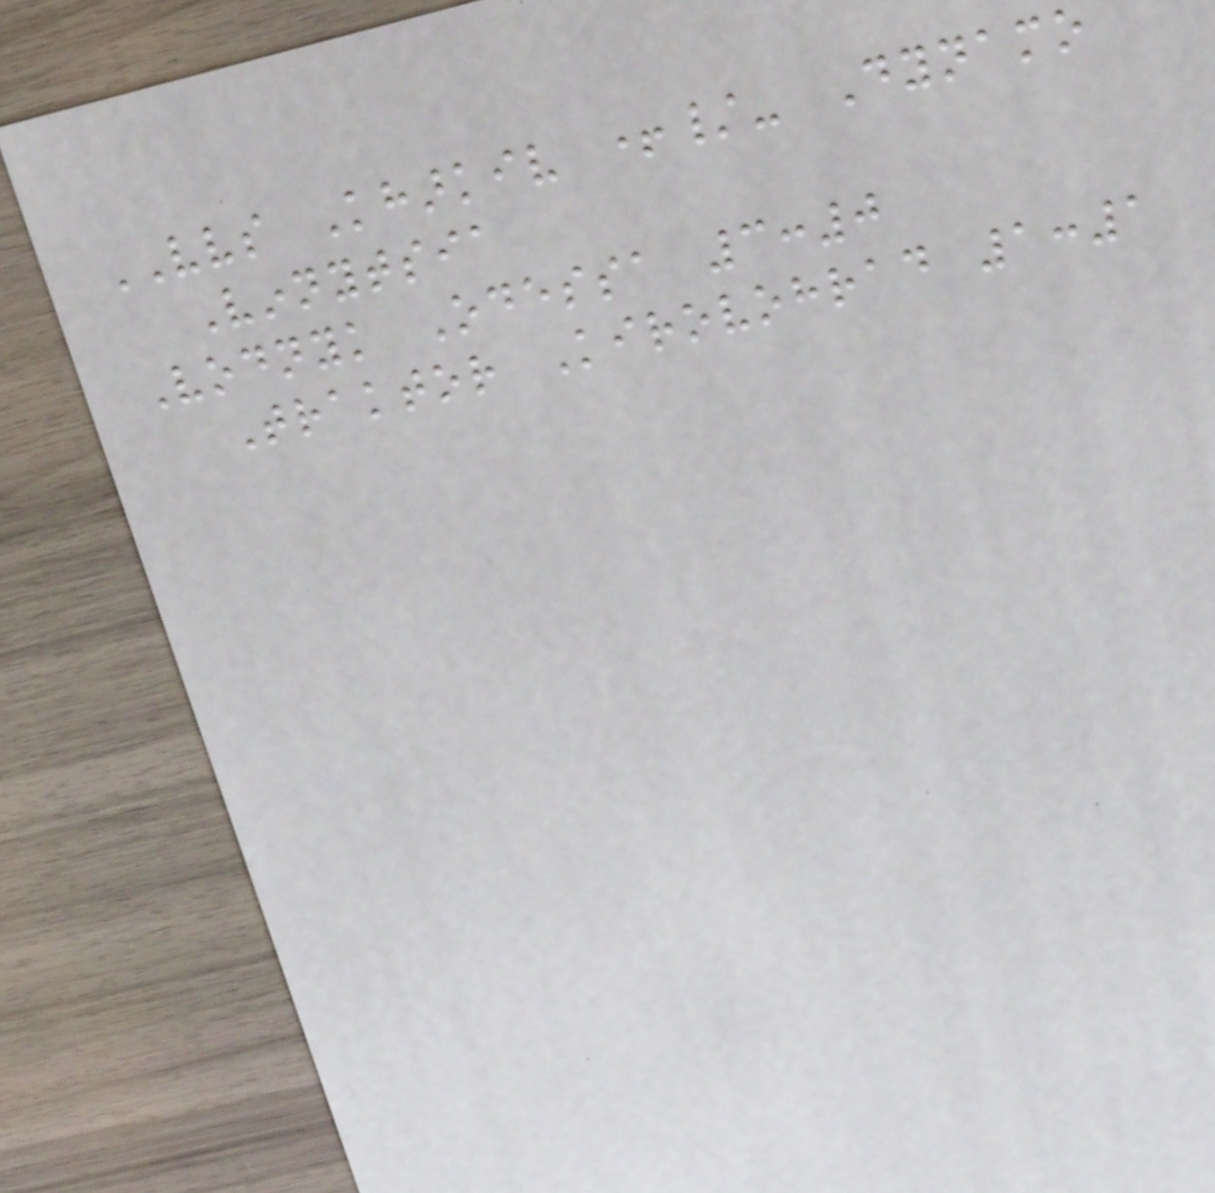VVS Kharkiv +/- Dynamo
Vinnytsia
Vodnyk Odessa 3:0
Traktor Kirovohrad 1:1
